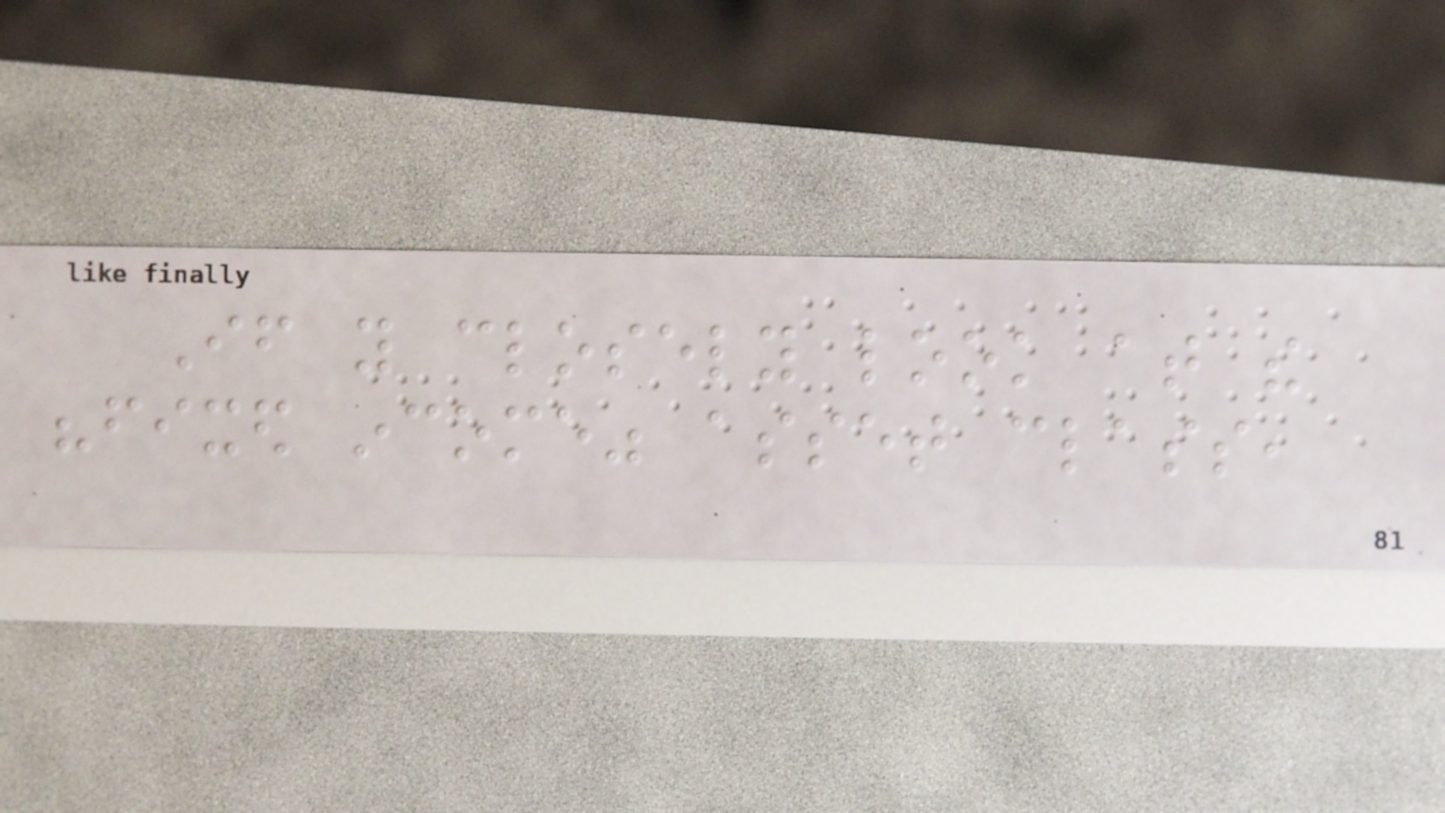If you closely look at the
"fixed income" asset class,
